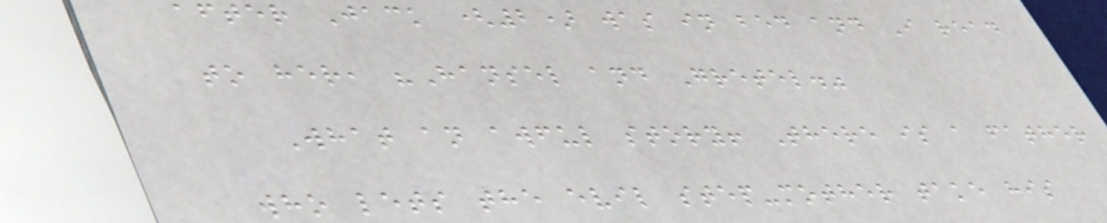after Jack (2) was in bed and I read
to her, "Hansel and Gretel."
What an awful story! There is a father
who lets the evil step-mother take his
